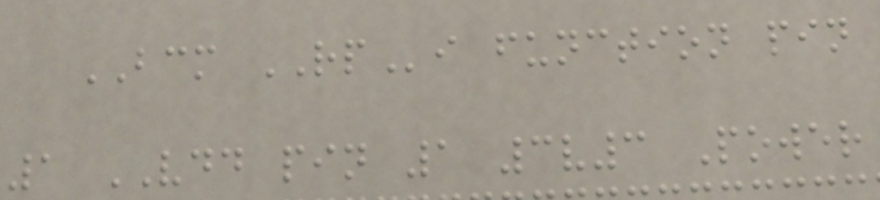BCM RPi function pin
1 VDD pin 1 3v3 Power
